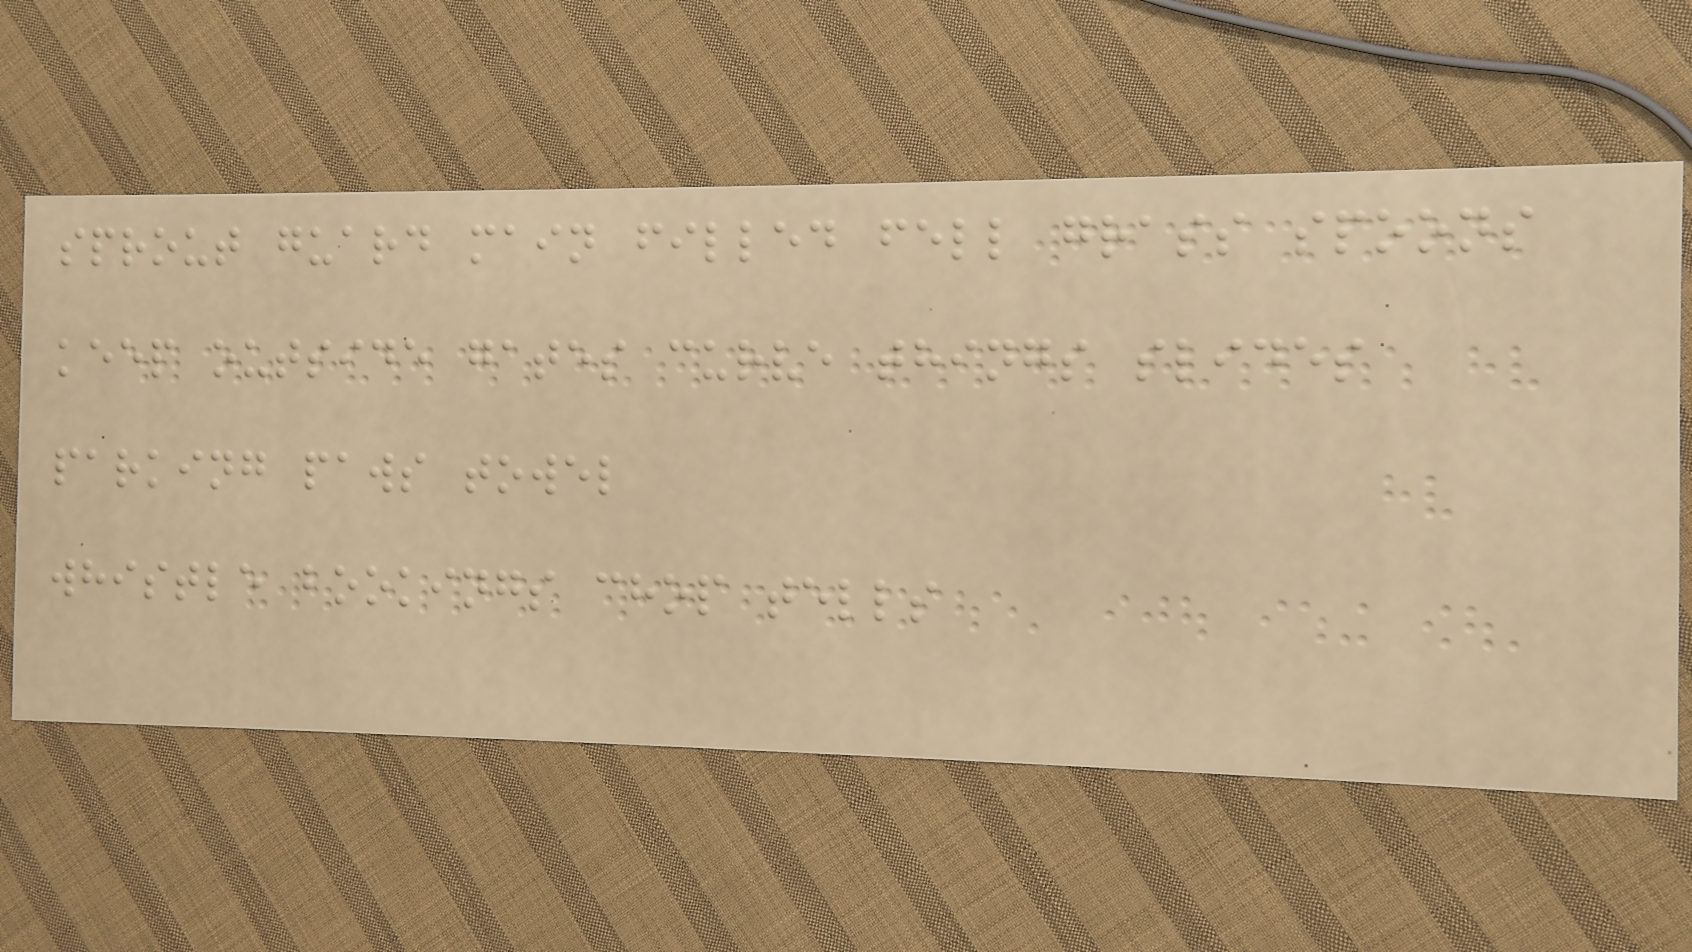sprout guard main filled fell grass spoons
keep outside gates curve things slides
parking paws towel
whistle bookings chop tells
